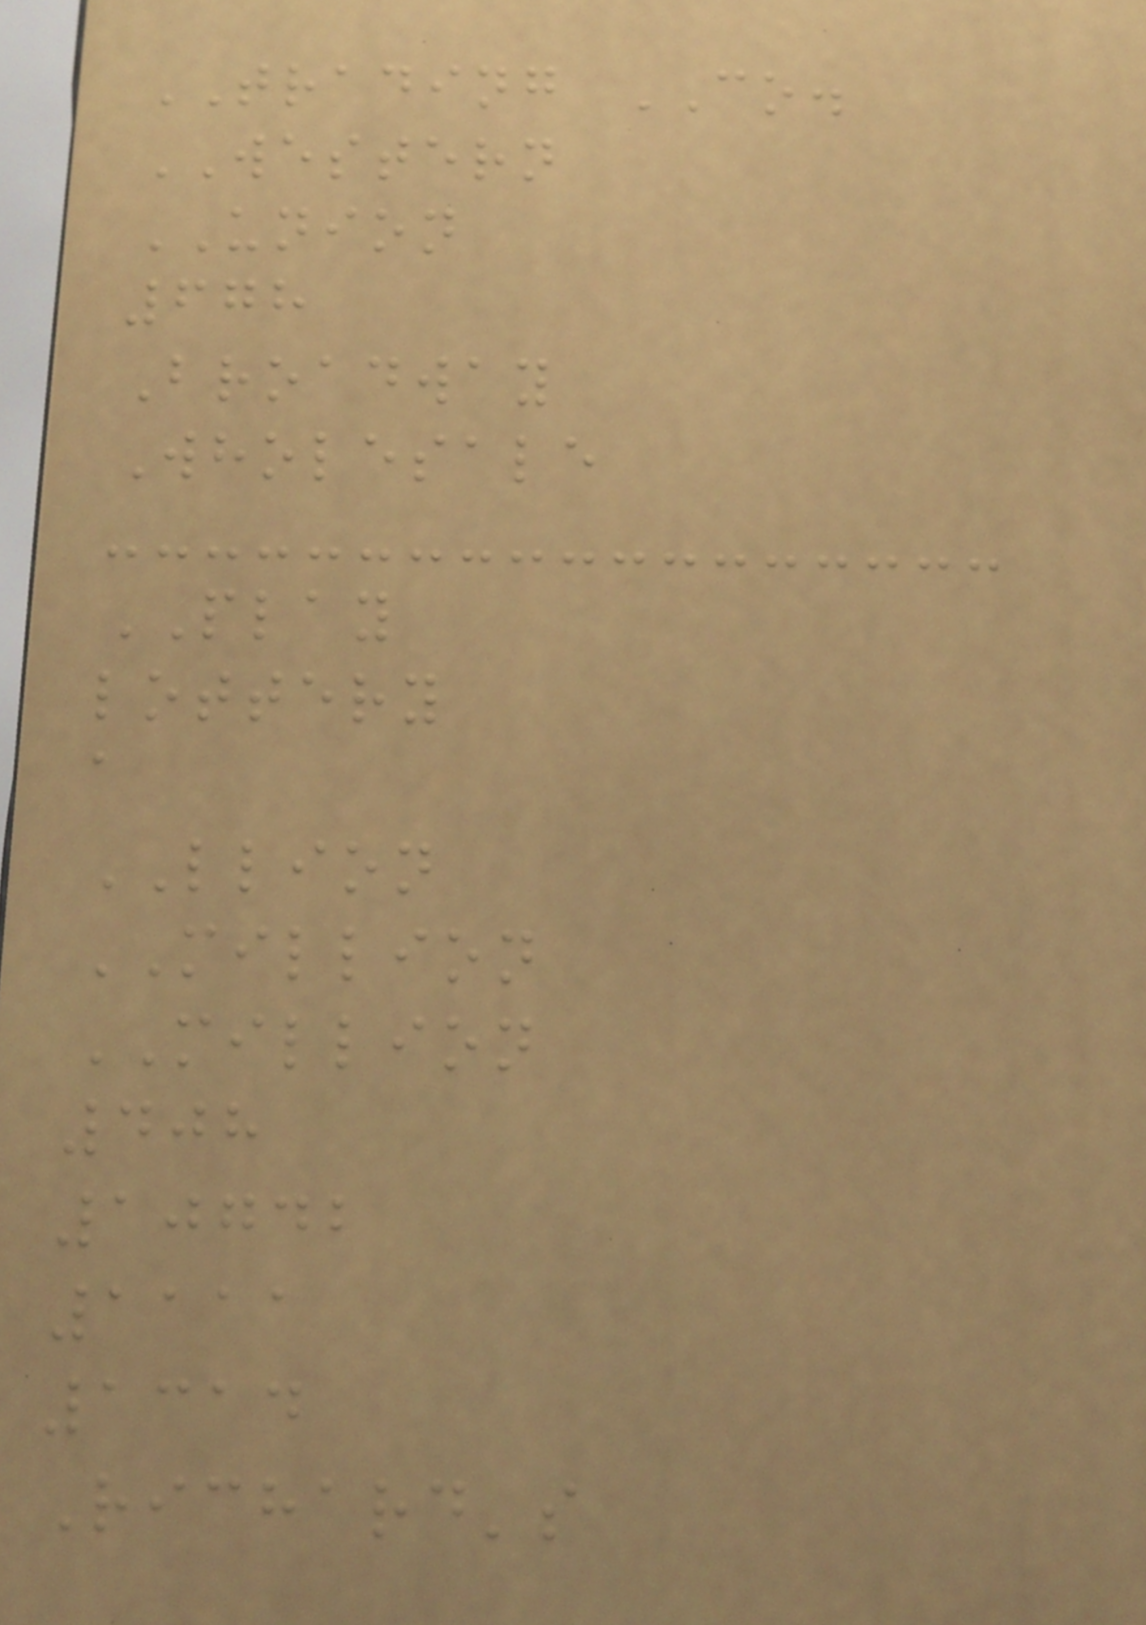TRADING CO.
WESTERN
UNION
678
Broadway
Wholesale
PLAY
lottery
a
LLION
MILLION
MILLION
408
10742
1111
1314
Richard's
